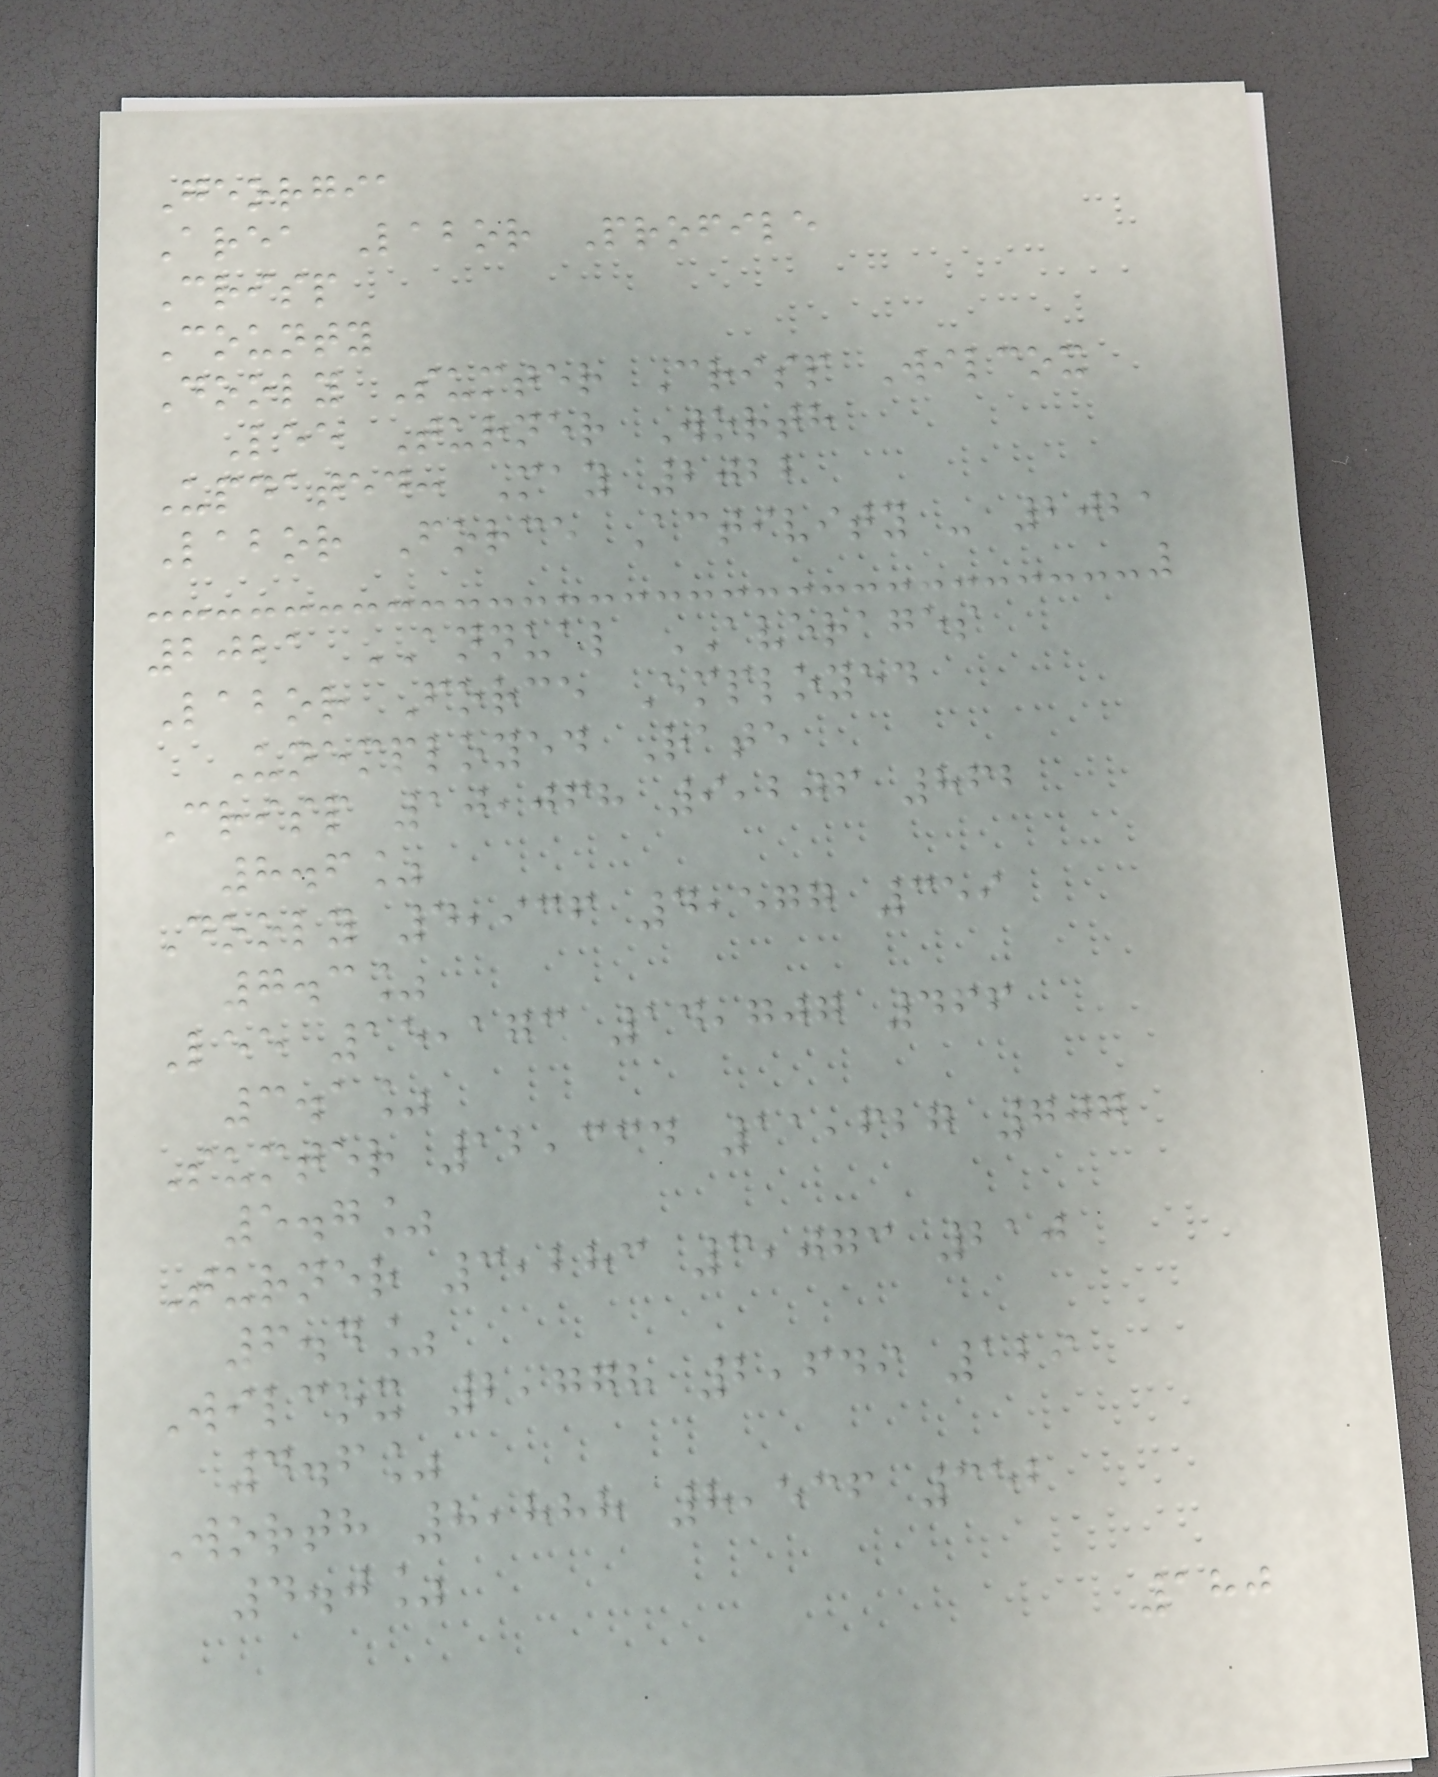Georgia
Area Labor Profile
Crisp
County
Dooly Sumter Crisp Wilcox
Lee Turner Worth
Updated: May 2022
Labor Force Activity - 2021
2021 ANNUAL AVERAGES
Labor Force Employed
Unemployed Rate
Crisp 10,068 9,206 862
8.6%
Dooly 4,936 4,577 359
7.3%
Lee 15,173 14,707 466
3.1%
Sumter 12,334 11,627 707
5.7%
Turner 3,283 3,073 210
6.4%
Wilcox 2,778 2,649 129
4.6%
Worth 8,888 8,536 352
4.0%
180
